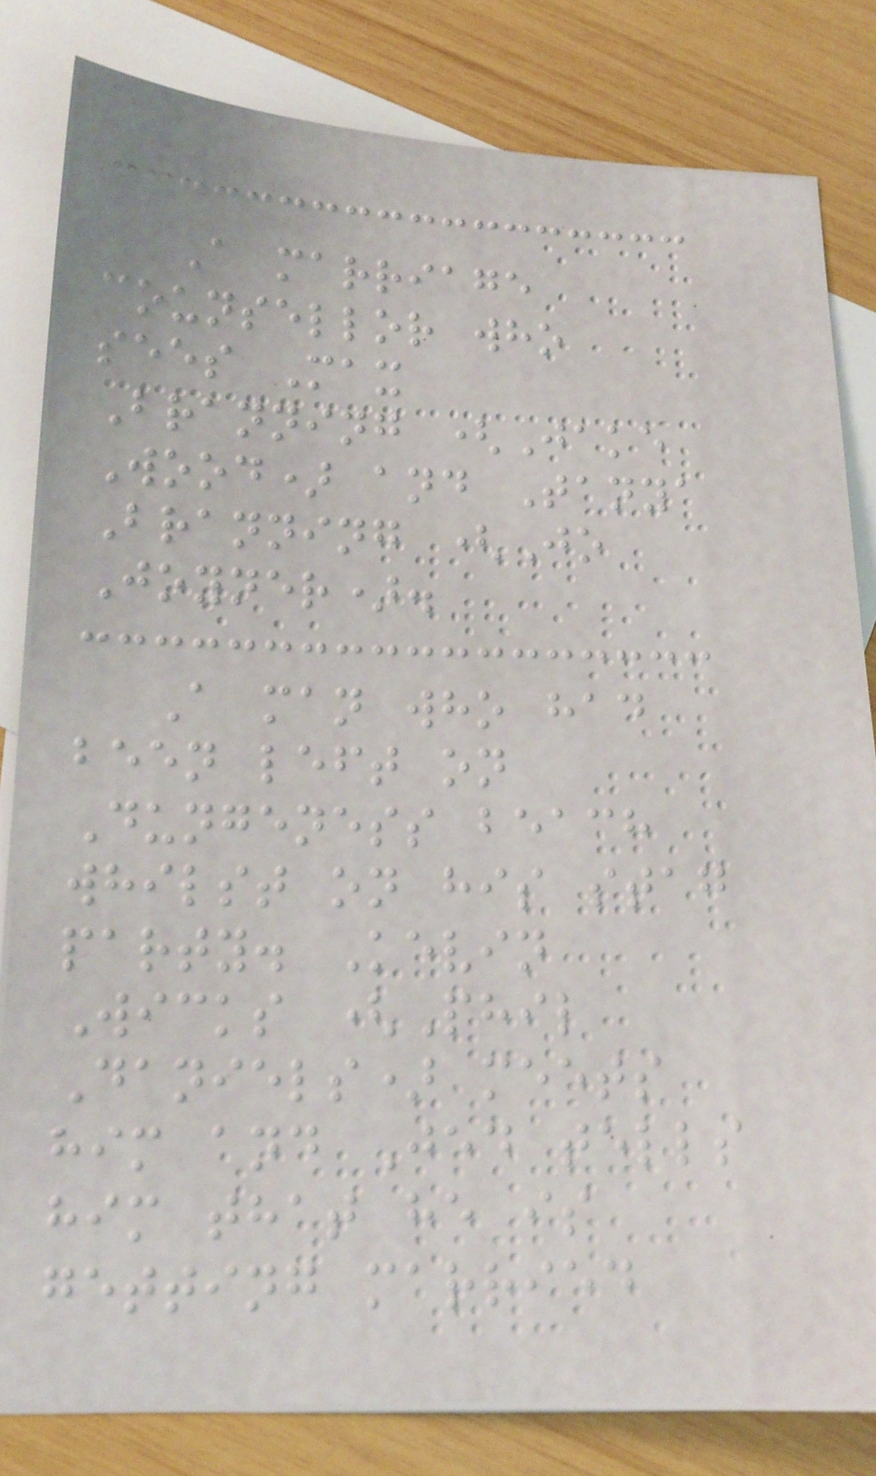A marriage
counsellor who
sees Max
Branning (Jake
Wood) and Tanya
Branning (Jo
Joyner).
A man who had
been left on
Dungeness beach
whilst on his stag
party. Kevin
Wicks (Phil
Daniels) meets
him and Jed tells
him that he is
getting married
